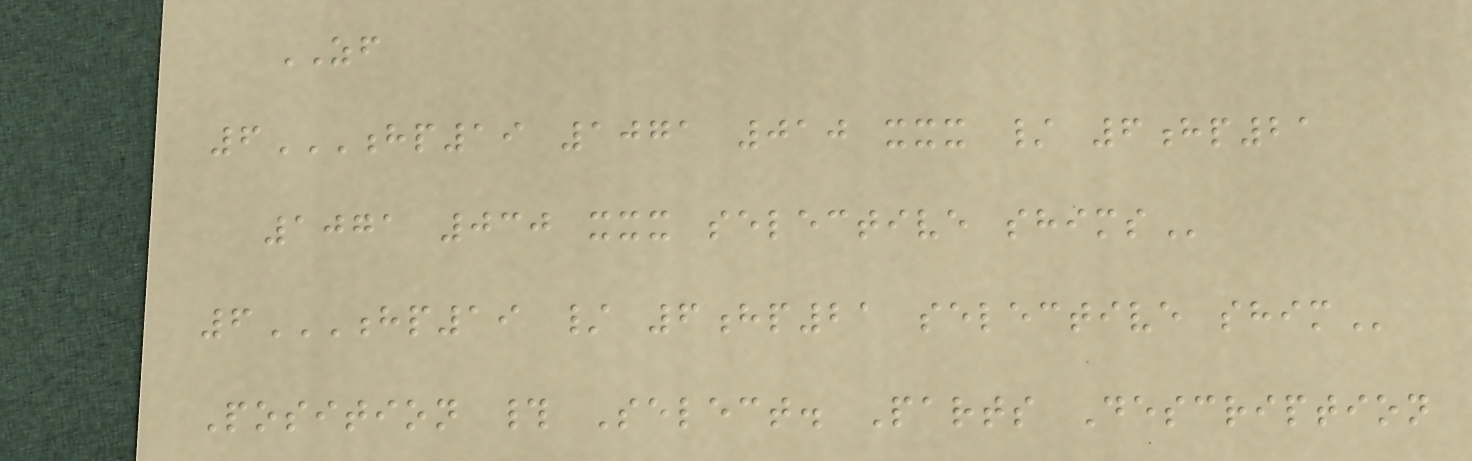ZF
6HP19 1071 010 XXX / 6HP21
1071 030 XXX SELECTIVE SHIMS
6HP19 / 6HP21 SELECTIVE SHIM
Position # Select. Parts Description
